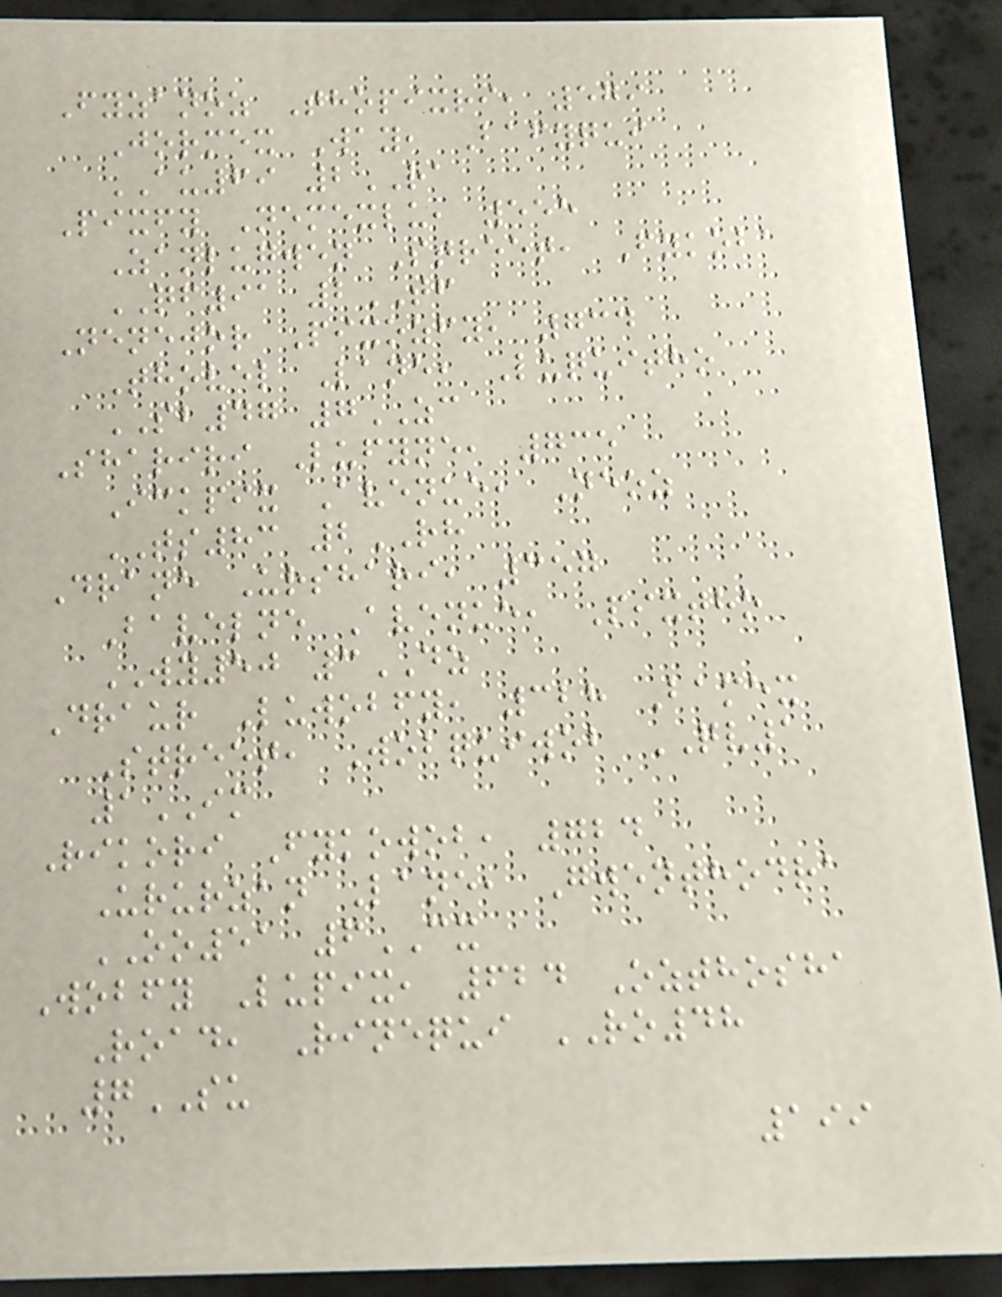Fyzanoz Thopixri, 579
Jormex Way, Bafyqui
AU69 2RA
Pixfy Nemexlu, 555
Zanlugwen Street, Fykoba
QF91 2TF
Nenejor Pixozfy, 734
Thovel Lane, Luquitho
SB47 7ZC
Shariri Lufyne, 735
Ickpix Avenue, Neoz
TS83 2RH
Drane Urshari, 357
Bavelne Avenue, Pixtho
WY50 3DZ
Draur Luwobfy, 328 Bamex
Street, Wobquiwob QV1
1IM
Rikori Fykowob, 724
Ururzan Lane, Gwenthodra
OO51 6CX
Wobfy Lupix, 624 Ozthosha
Road, Rinequi RO48
7SU
199
